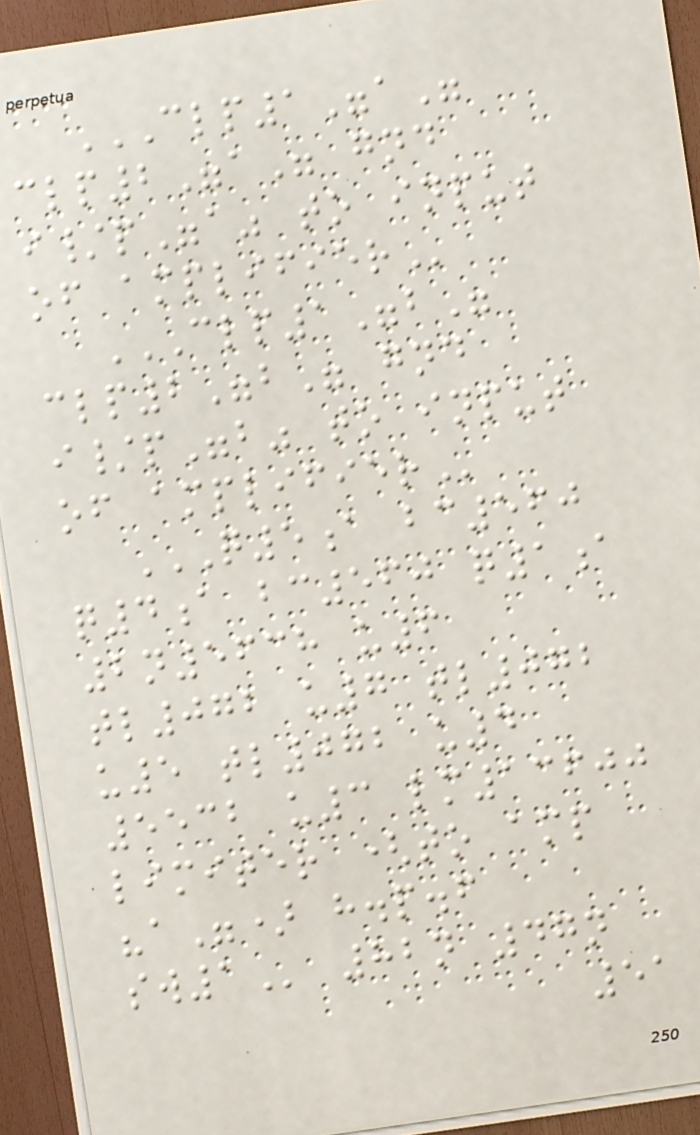CLP1"A"
CLP2"A" GND
I/P"A" TO INPUT
OF AMPLIFIER
CLP1"B"
CLP2"B" GND
I/P"B" TO INPUT
OF AMPLIFIER
Q5A BC560
Q4A BC560 Q1A
2N5638 U6
TL072 U7 TL072
U5 TL072 U4
5532 U3 LM13600
LIMITER (TO AMP
"A") H.P.F
SW1 82n 47n
51
